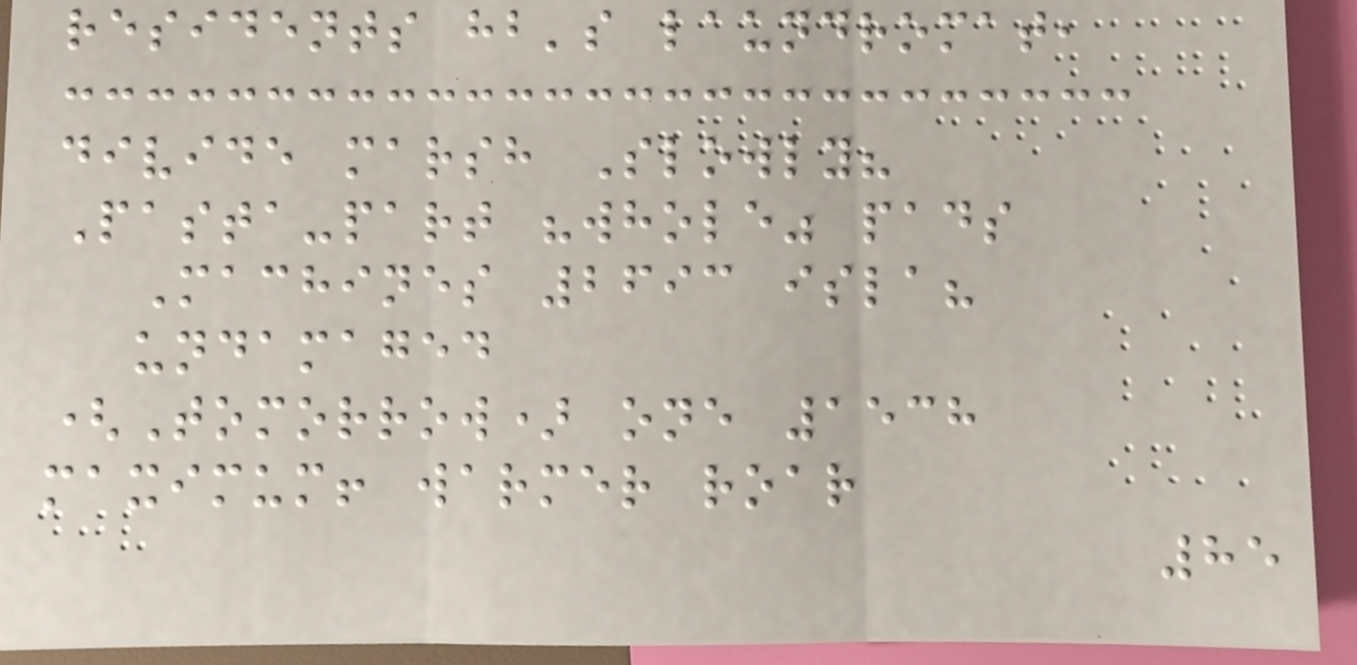residents hb's laundromat,
divide marsh Slowly?
Pasta-part "whole" pads
Machines 2693 isla?
undamaged
(Tomorrow) one 1538
maximum! warmer roar
85
